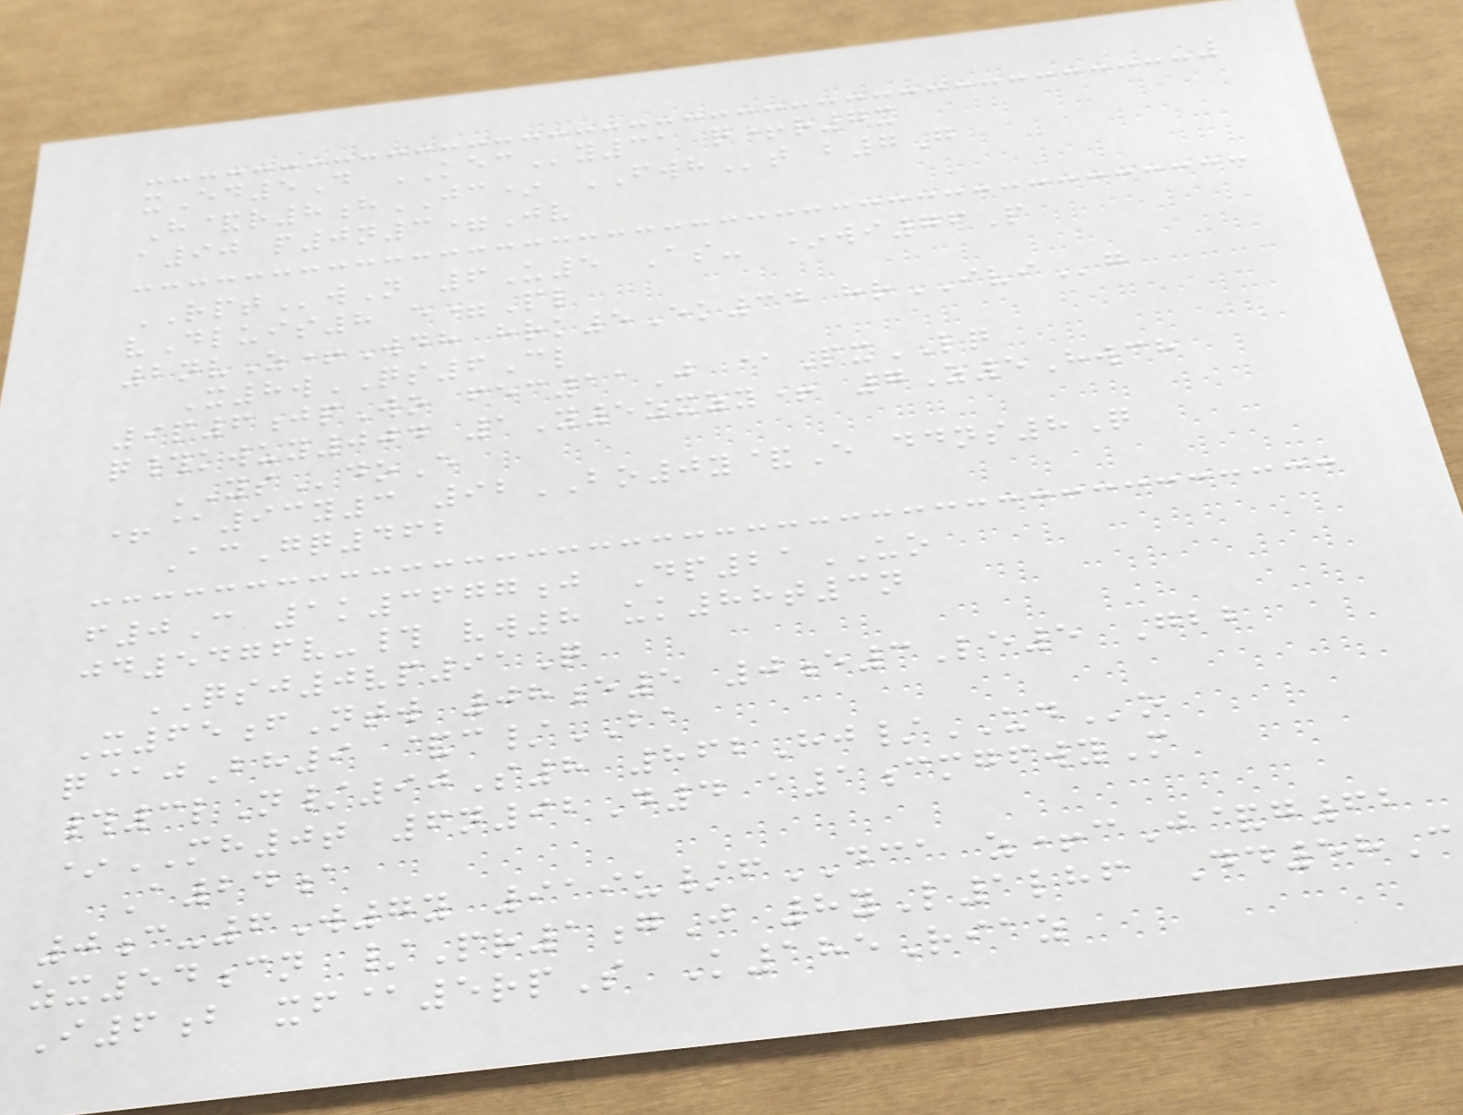xEd5D KECy31 q+r7x
H&r8hJC* FWHt b7G
a90 p0n3=Jv
RPTwN 6U5 As- *wi76P
vDluis8 e=Pl
2nvZ+Wdh hrk5Ek34 hrIVIg
X8wQS6Cl
9p6jpWo fec11J @PxLQ
q#kwuy004 1Y5zxzy+ 7Z5Hwch
YSdoE
+@93y3 92BO0y&E ddns8Q
AcGq462
f0C 1k3677j Dp21UO
jd5476v-# vw8 uk88t3n
QSJ0vp91Q
X65fNtw 08e5 0e3Le5 Gbb
q@jBh9 &c/BA
#3lN/90S8 862Hj/UDo
*MH0t 6n92D4 a1cmgfwyM
A24a
0c-6W7y 919u/fDCA z+cJ&g62
zx54cn /Pr1gJ 8yL1lhf Dd58C
I6b xf@5rpS K185Riaz
